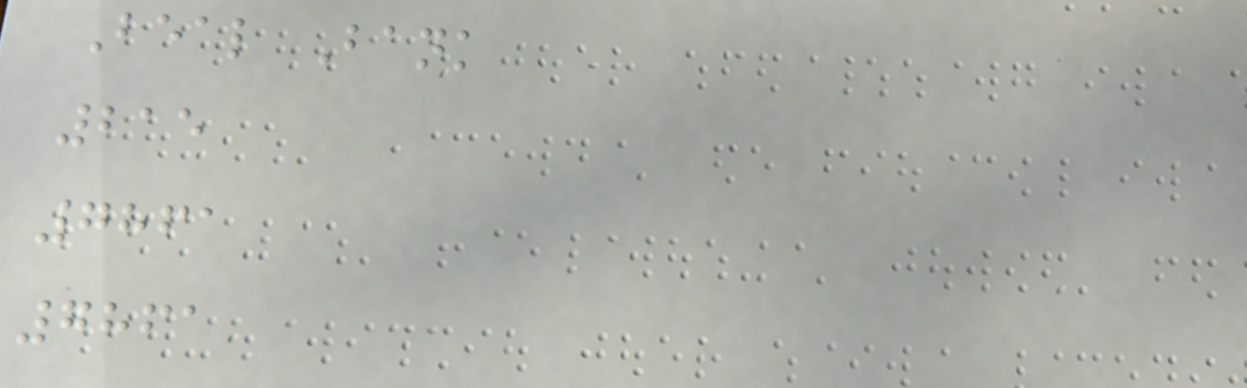Beal Bank
215
7861
7861
